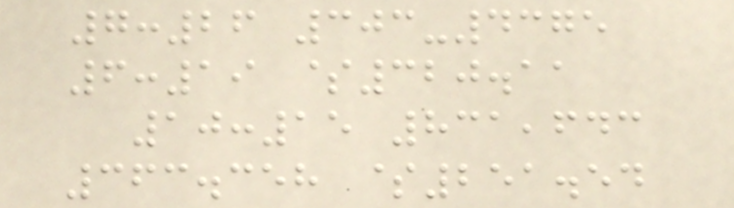7:26 303-4375
6:19 $320.11
10:15 831,643
363.358 $251.54
